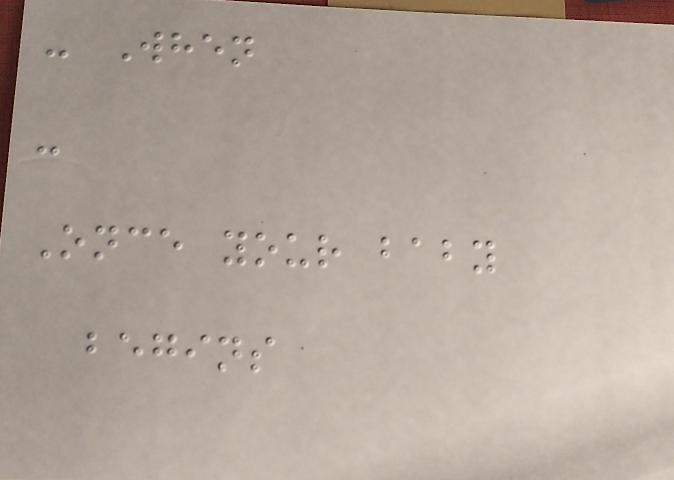- When
-
Once your baby
begins
